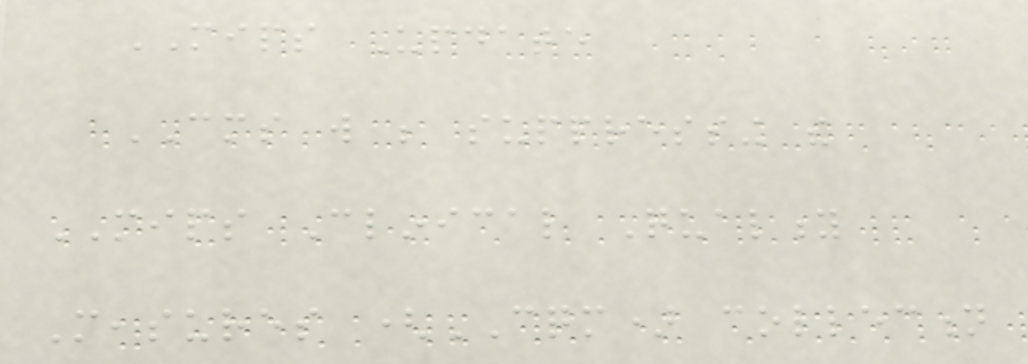MIPS Update
CMS will be suppressing the
MIPS Clinical Quality
Measures (CQM) collection
